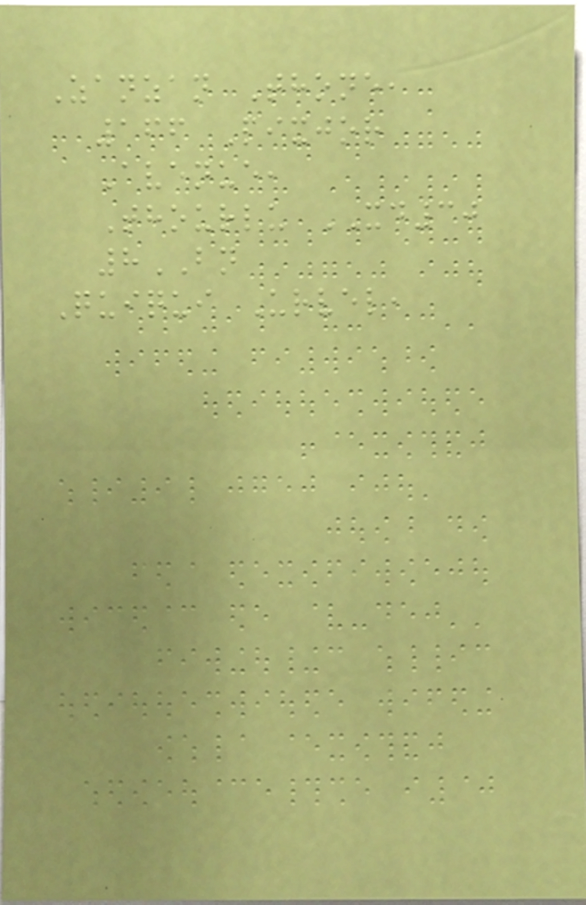Zanzan Thone,
166 Pixjor
Avenue,
Thourlu XD30
8BN
Quiqui Urvel,
